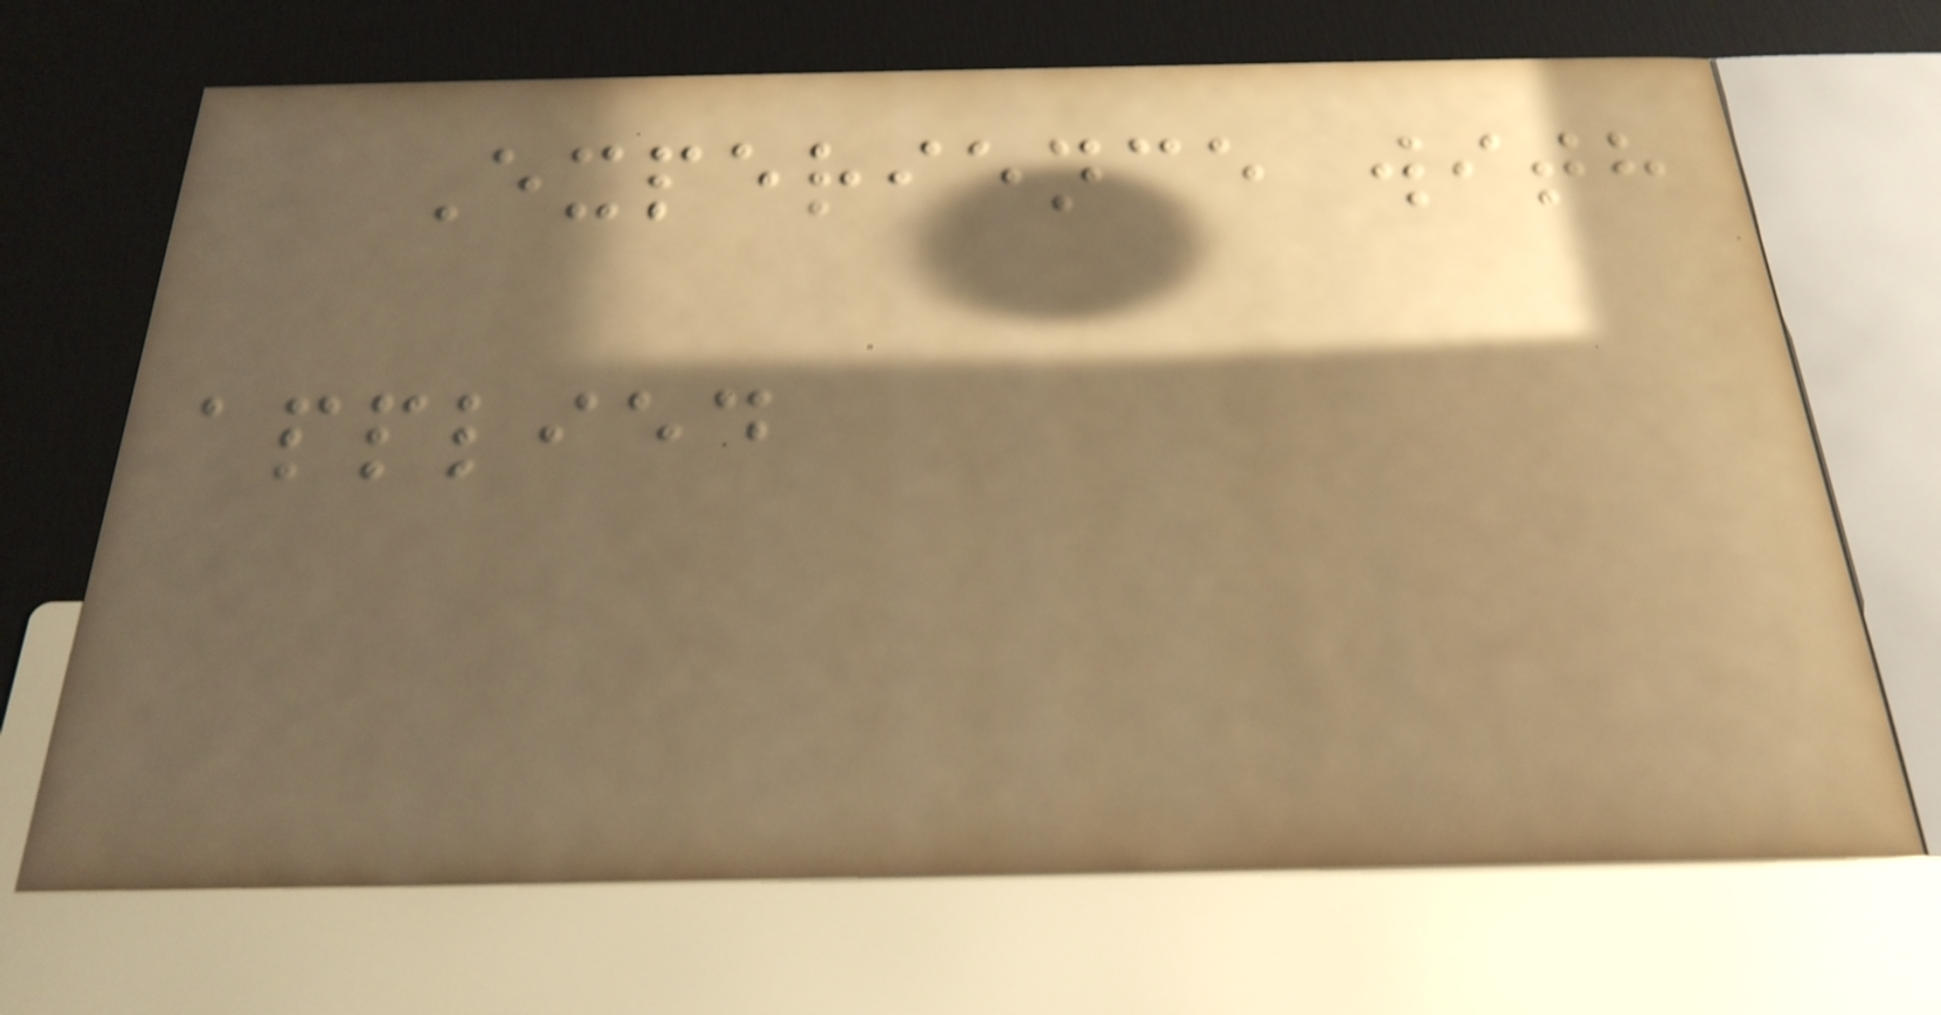Experience with
applied
